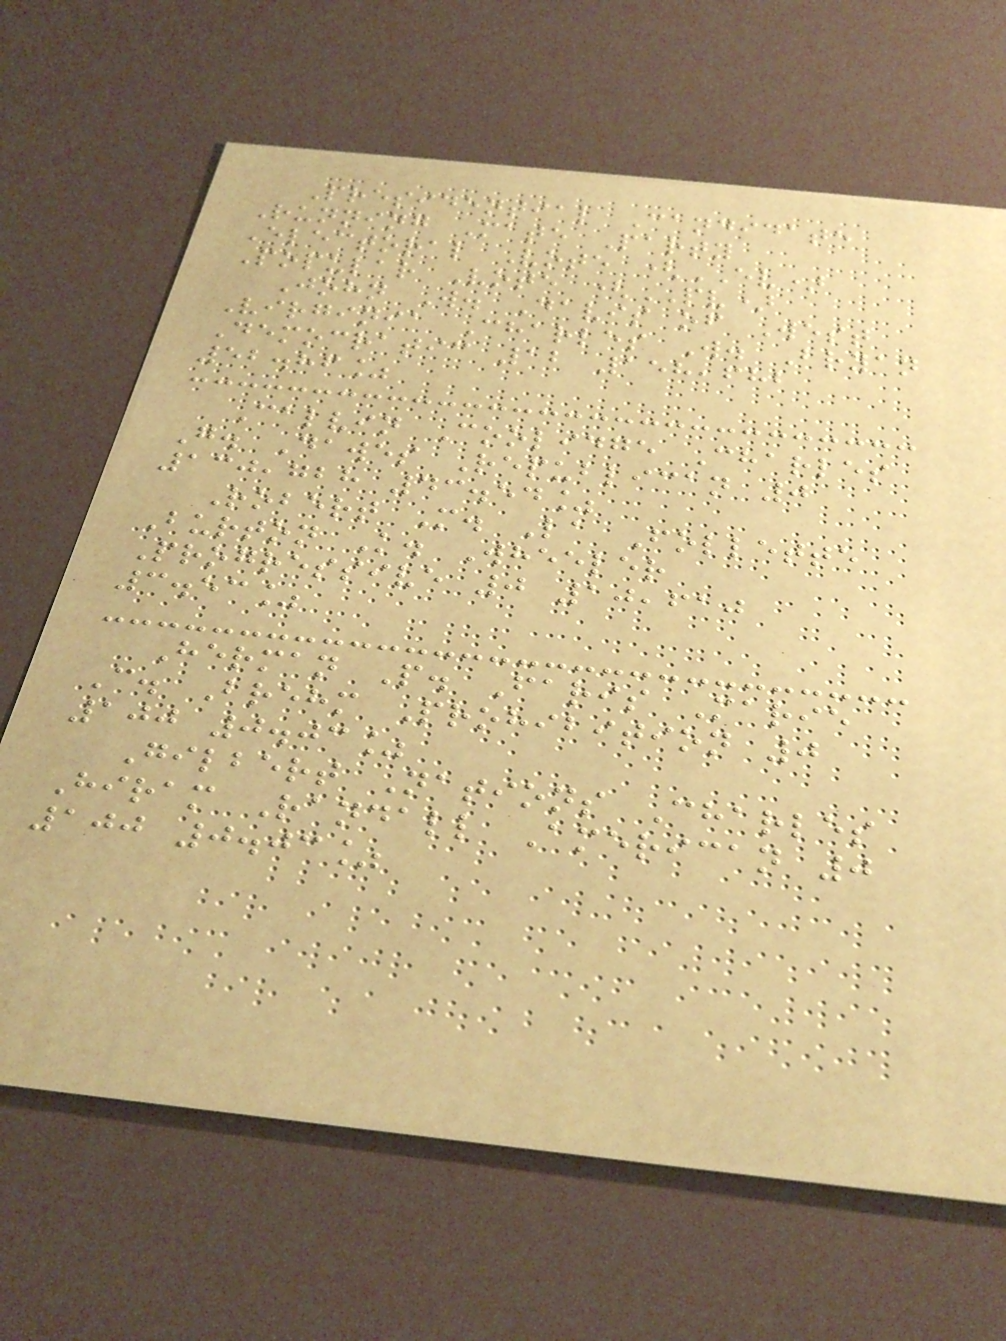Presidential Candidate
Running Mate Party
Electoral Vote (EV)
Popular Vote (PV)
John W. Davis of West
Virginia Charles W. Bryan
Democratic 12 158,682
52.86%
Calvin Coolidge Charles
G. Dawes Republican 0
130,728 43.54%
Robert M. La Follette
Burton K. Wheeler
Progressive 0 10,610
3.53%
Herman P. Faris Marie
C. Brehm Prohibition 0
100 0.03%
Gilbert Nations Charles
Hiram Randall American 0
100 0.03%
